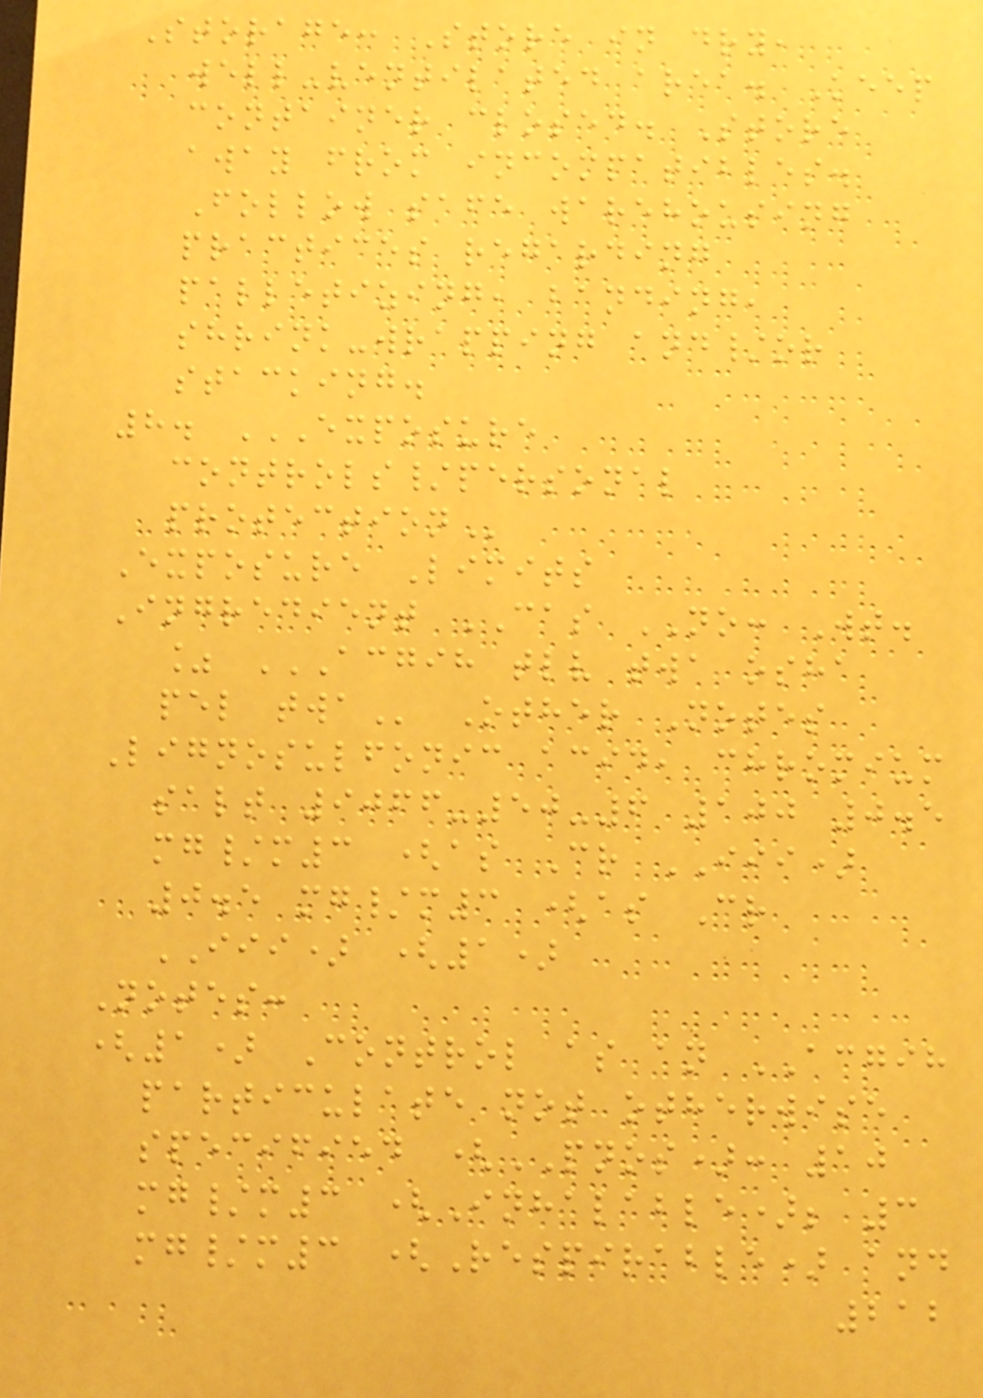Storage: Store in dry,
well-ventilated area. Keep
container closed. Store
away from incompatibles.
Follow safe warehousing
practices regarding
palletizing, banding,
shrink-wrapping and/or
stacking.
8. EXPOSURE
CONTROLS/PERSONAL
PROTECTION
Exposure Limits
Ingredient CAS NO: Wt.
% ACGIH TLV TWA OSHA
PEL TWA Other Notes
Lignosulfonic acid, chromium
salt 9066-50-6 100 0.5
mg/m3 (as Cr III)
0.5 mg/m3 (as Cr
III) (1)
Notes:
(1) Control as an ACGIH
particulate not otherwise
specified (PNOS): 10
mg/m3 (Inhalable); 3
mg/m3 (Respirable) and
212
